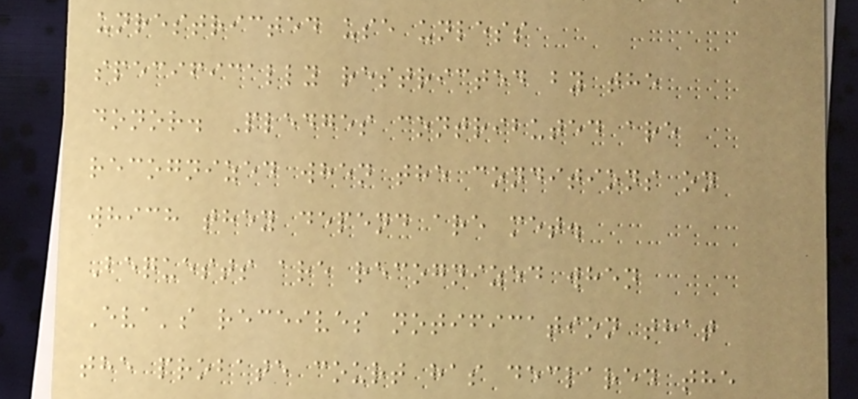unrestricted use unless
specifically restricted by the
donor. Pledges contributed are
recognized when the conditions on
which they depend are met.
Bequests are recognized when
Eva's receives notification that
the probate court has declared the
